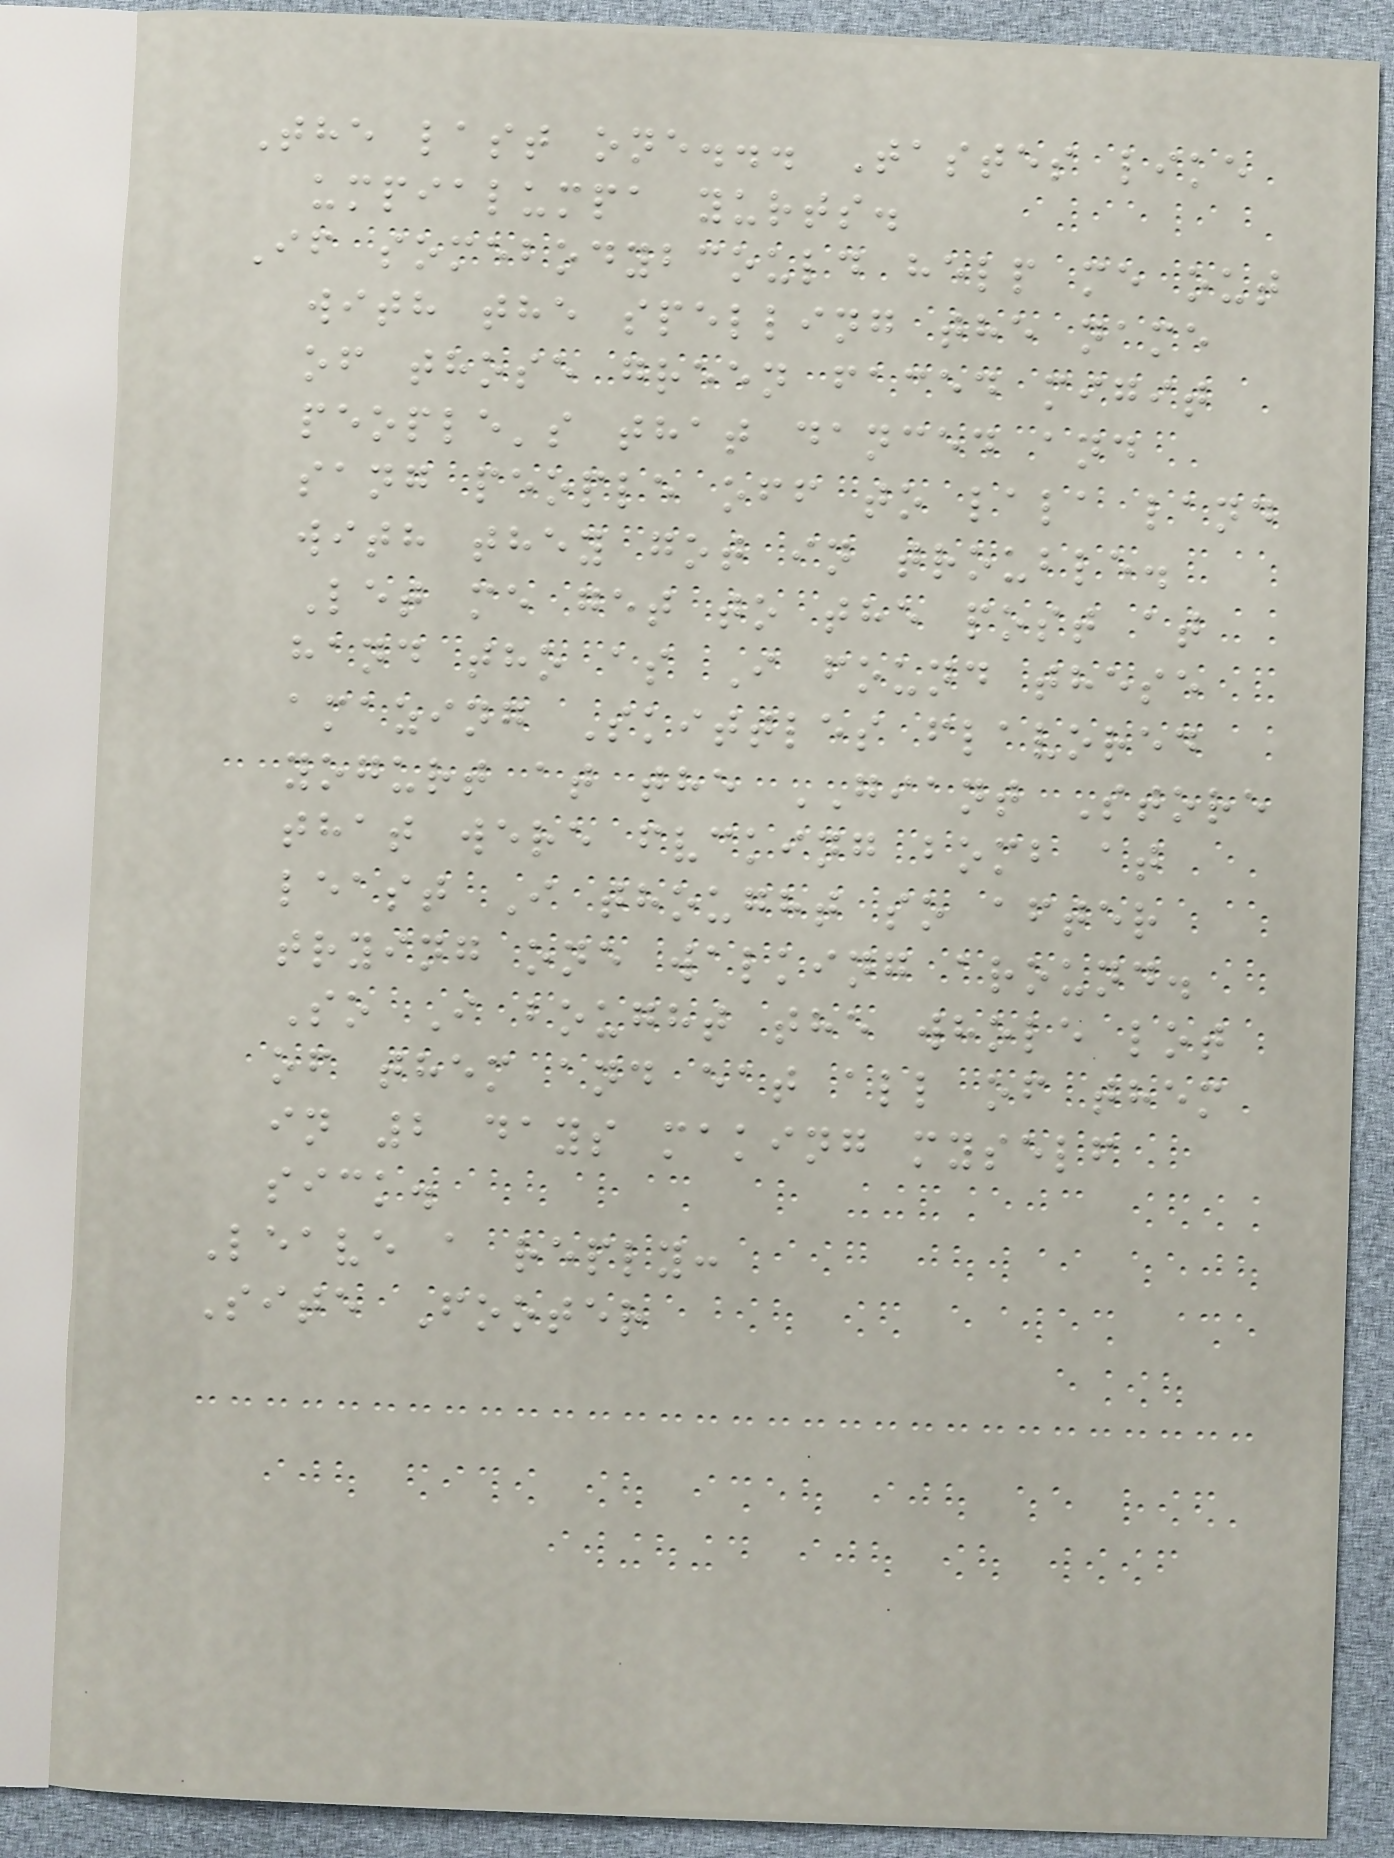The last one... Tastes like
umpialumpa yurts.
If somebodybcould help me out
with the spelling the name
of those green faced migit
people's that danced and
sang people off to lala land
with they got in trouble.
Let me get to the post at
hand tho as I found these
amazing Skittles flavored
yogurt at the GIANT Store
that were fvcking bomb at
least I thought so after
trying one walking around.
So I bought the whole lot
of them and eat all of them
in 2 days making myself
sick.
Leave a reply:
Site Footer
